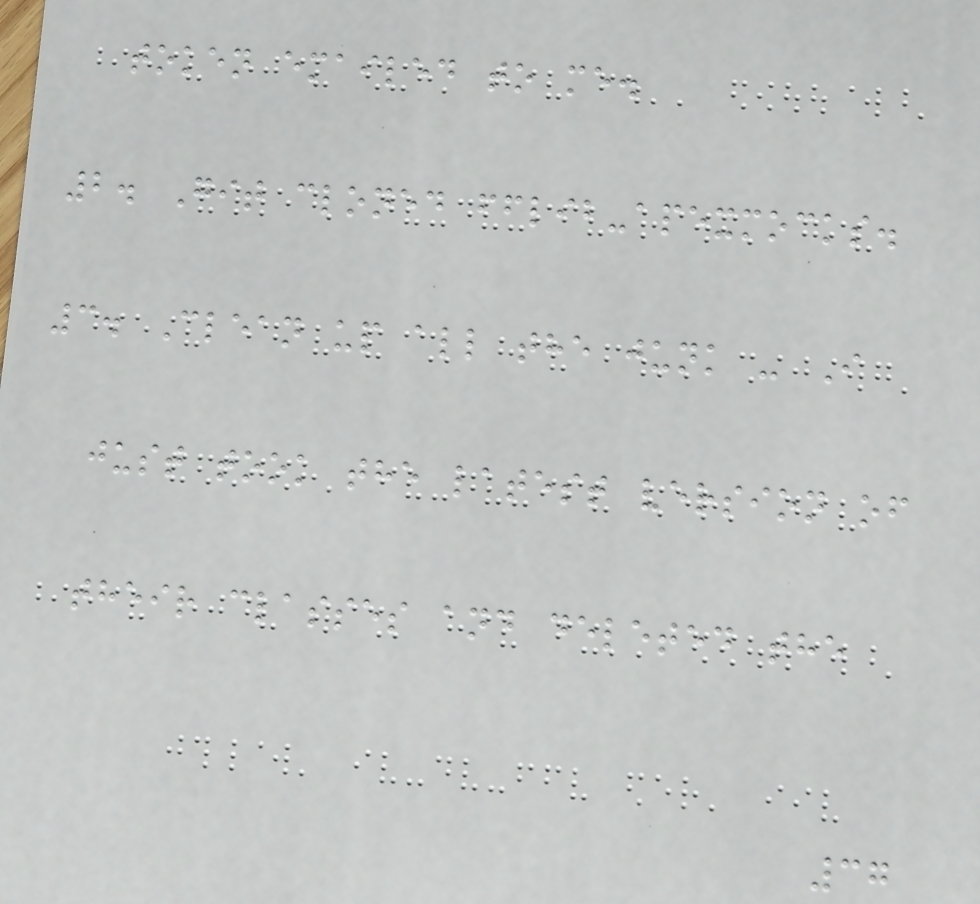token emailed to me.
2. Git cloned fflib-apexmocks.
3. Clean up all the junk - I
just took the latest version of
their classes and deleted the
37
